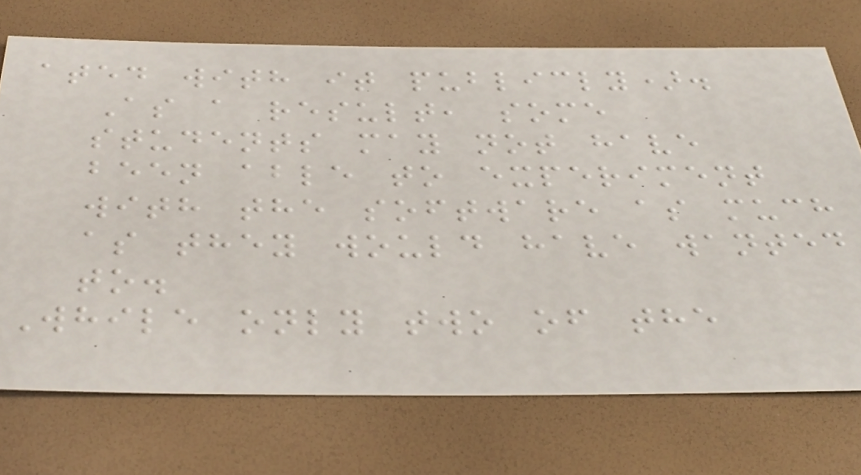ated with it publicly).
As a result, some
students may not have
been able to experiment
with the software as much
as they would have wanted
to.
While only two of the
